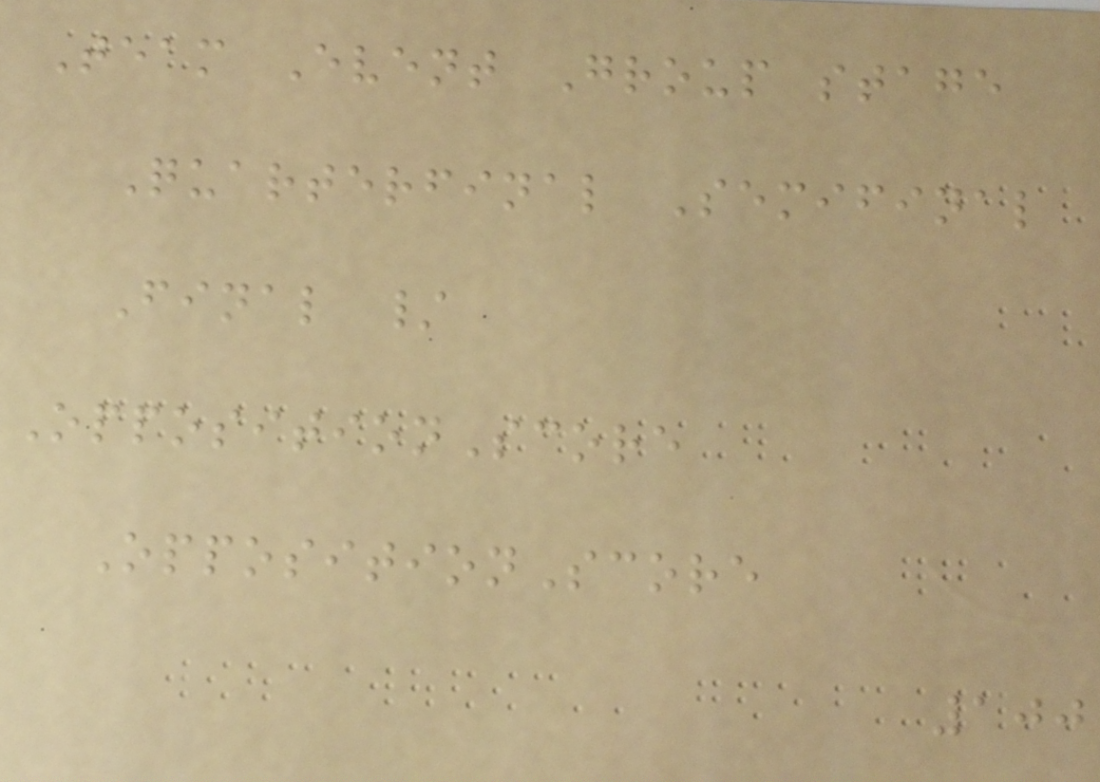Team Event Group stage
Quarterfinal Semifinal
Final /
OppositionScore
OppositionScore
100
